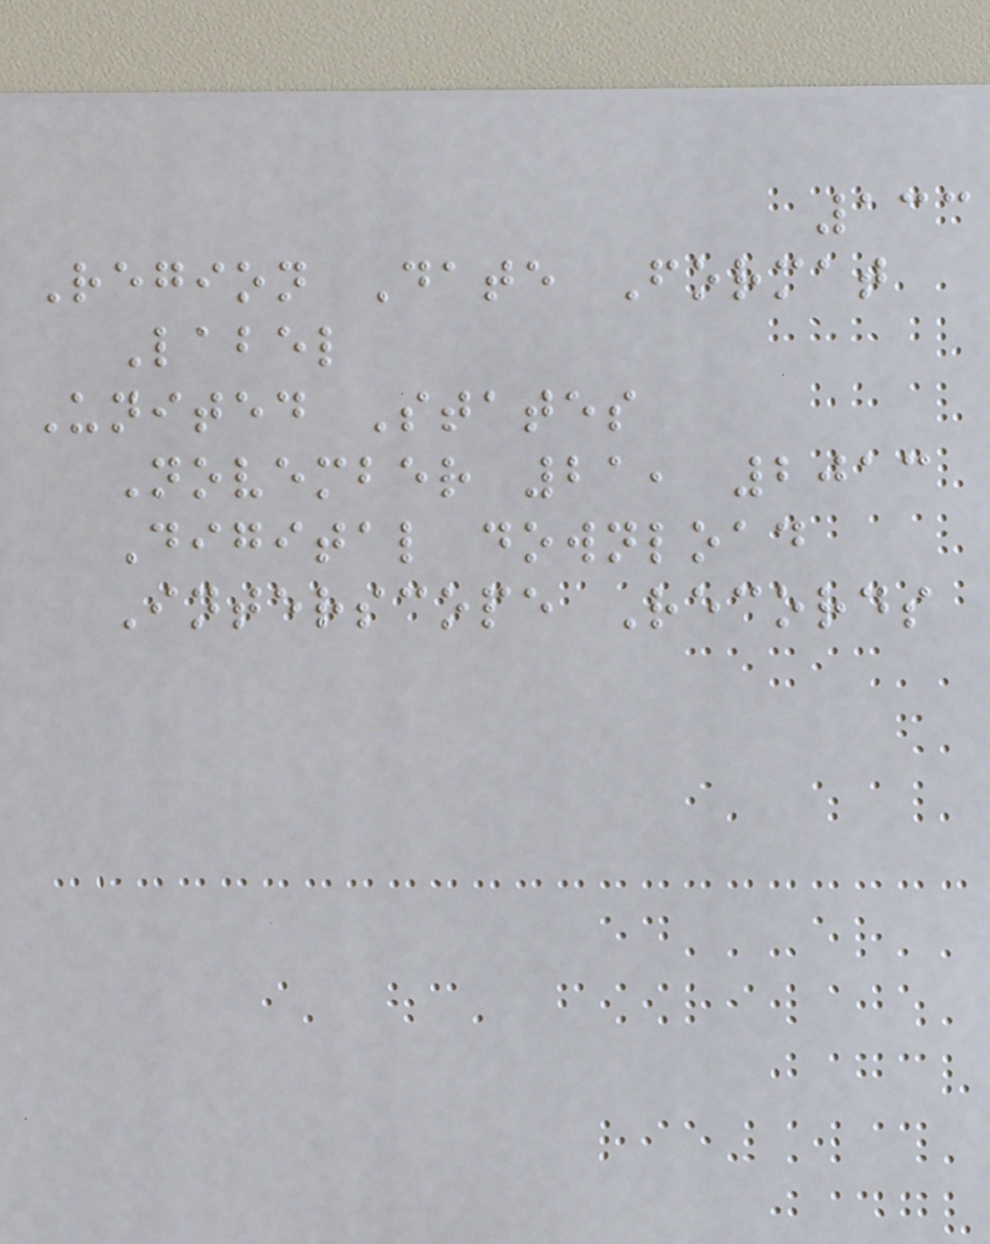133
Region Date Format
Label
United States
November 21, 2013
Digital download
Interscope Records
